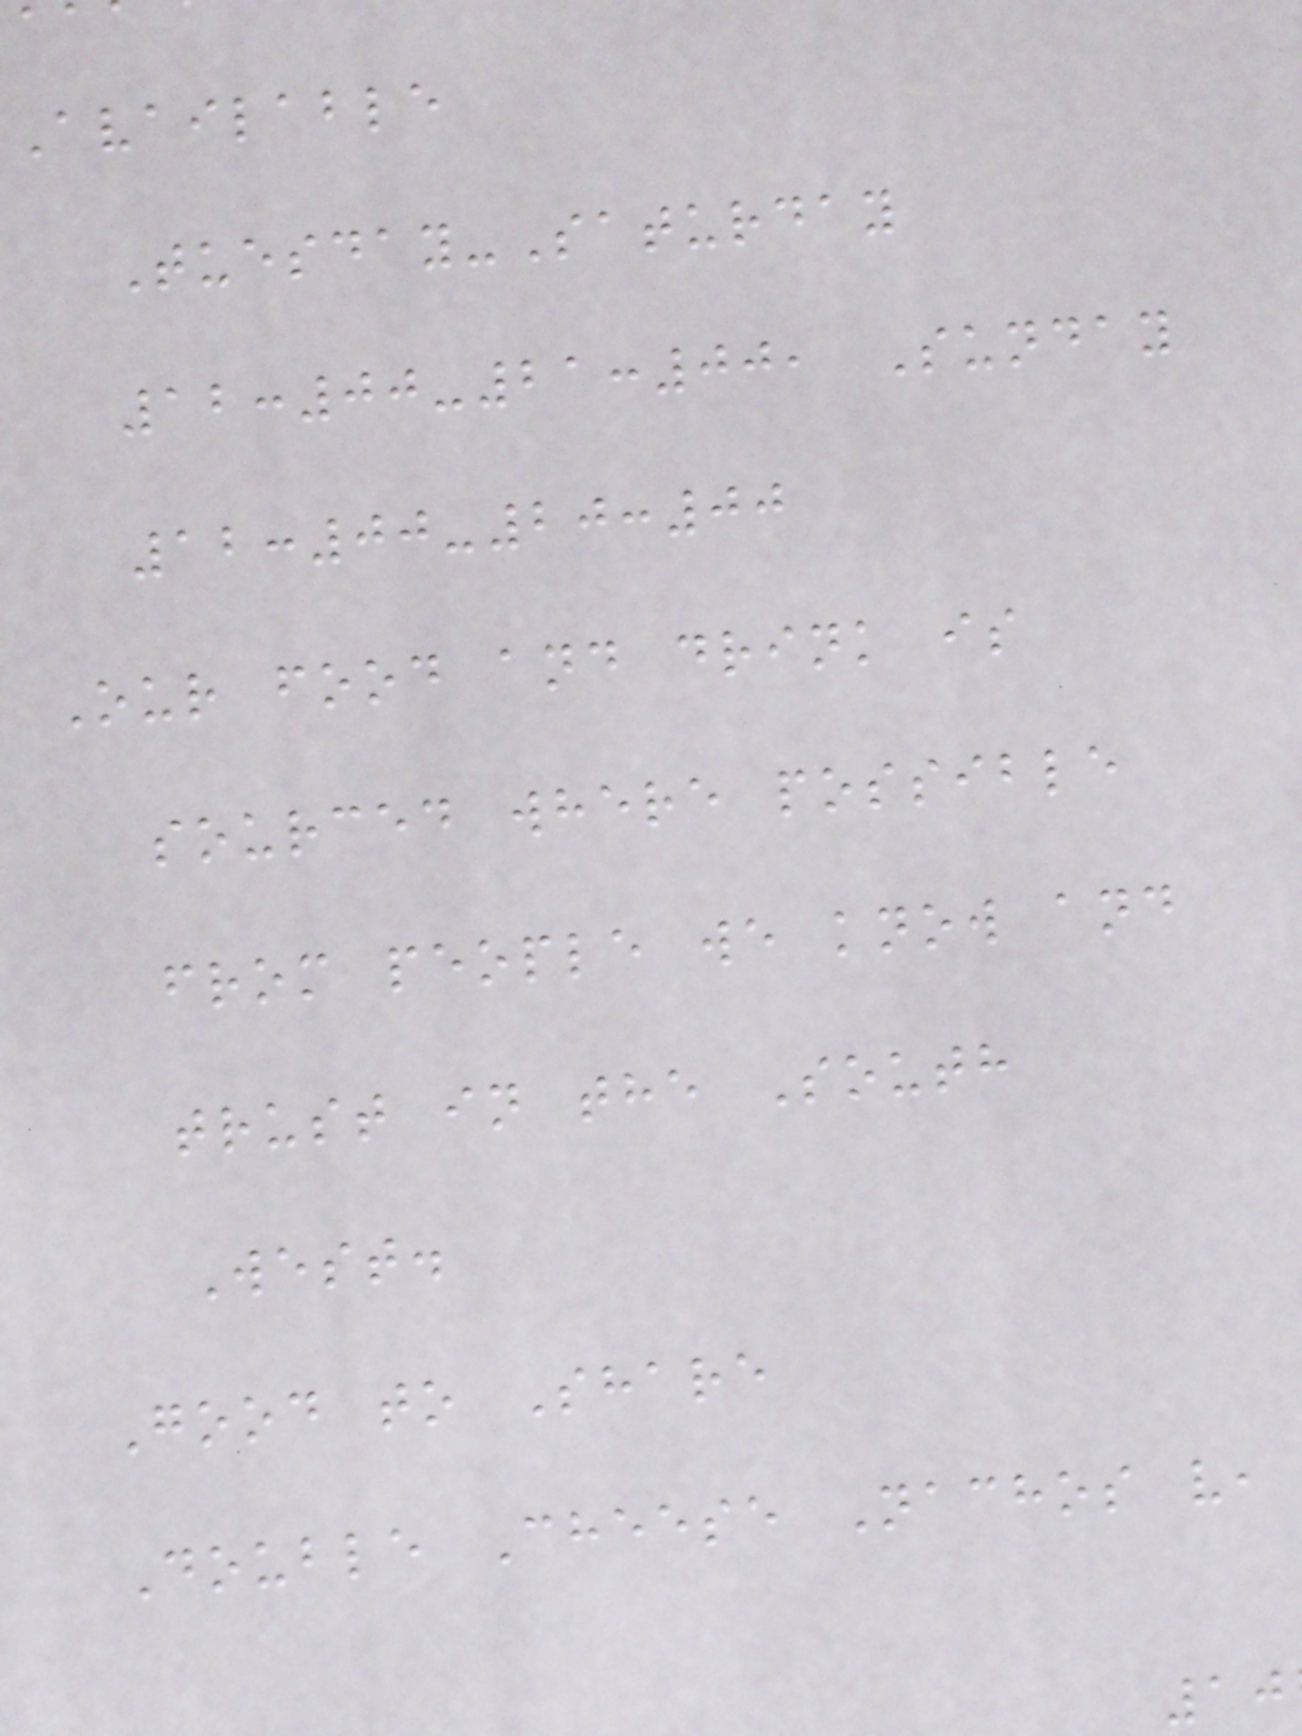Available
Tuesday-Saturday
12:00-21:00, Sunday
12:00-20:00
Our food and drink is
sourced where possible
from people we know and
trust in the South
West.
Good to Share
Double Cheese Nachos v,
